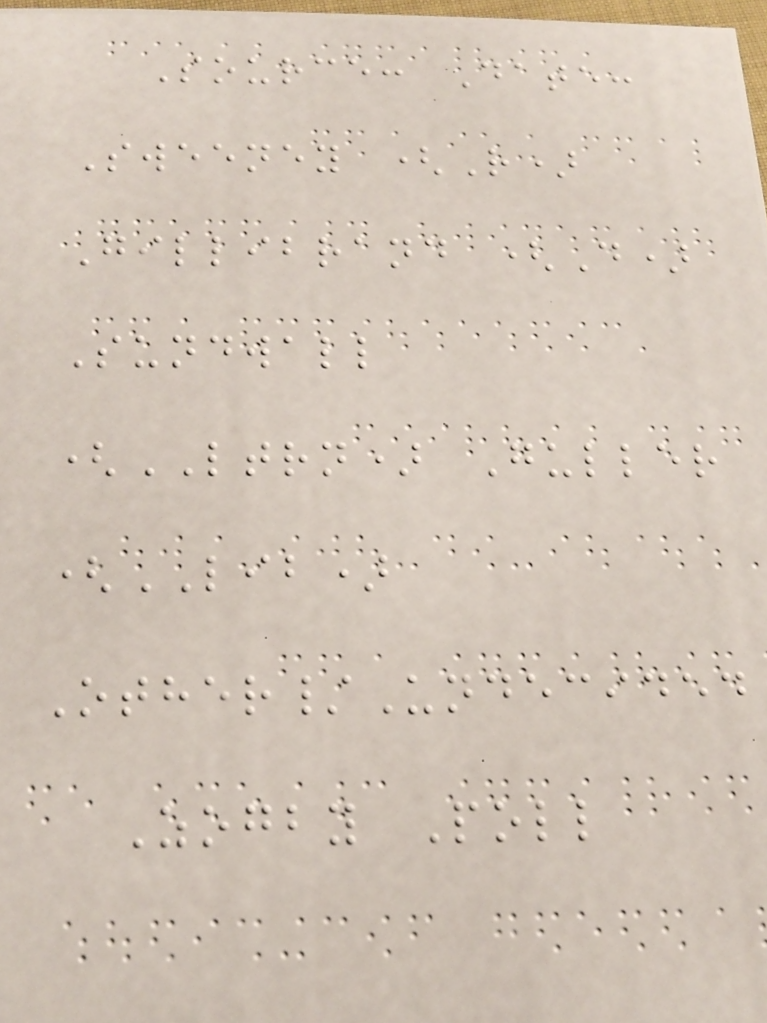Source: Date:
Sweeney (R)
Gillibrand (D)
Sundwall
(LTRN) Guller
(LIB)
Other/Undecided
Zogby Poll
